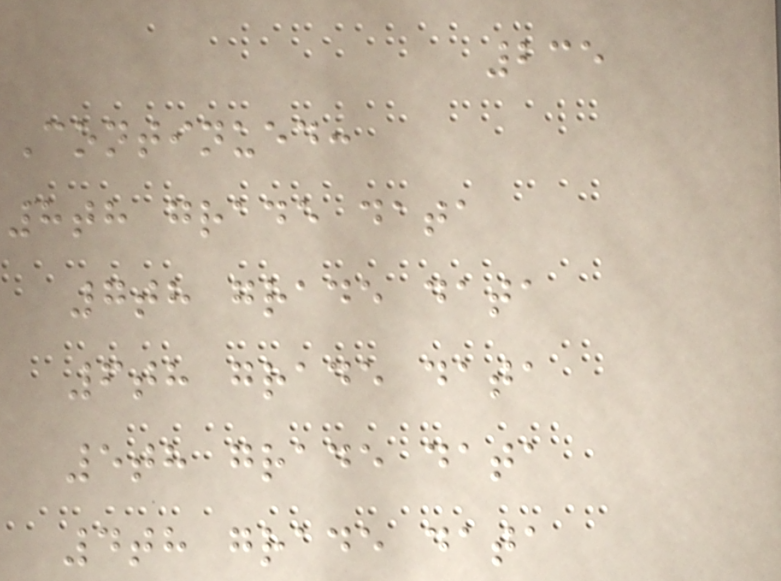235
Continued:
8th grade data
7th grade data
6th grade data
5th grade data
4th grade data
